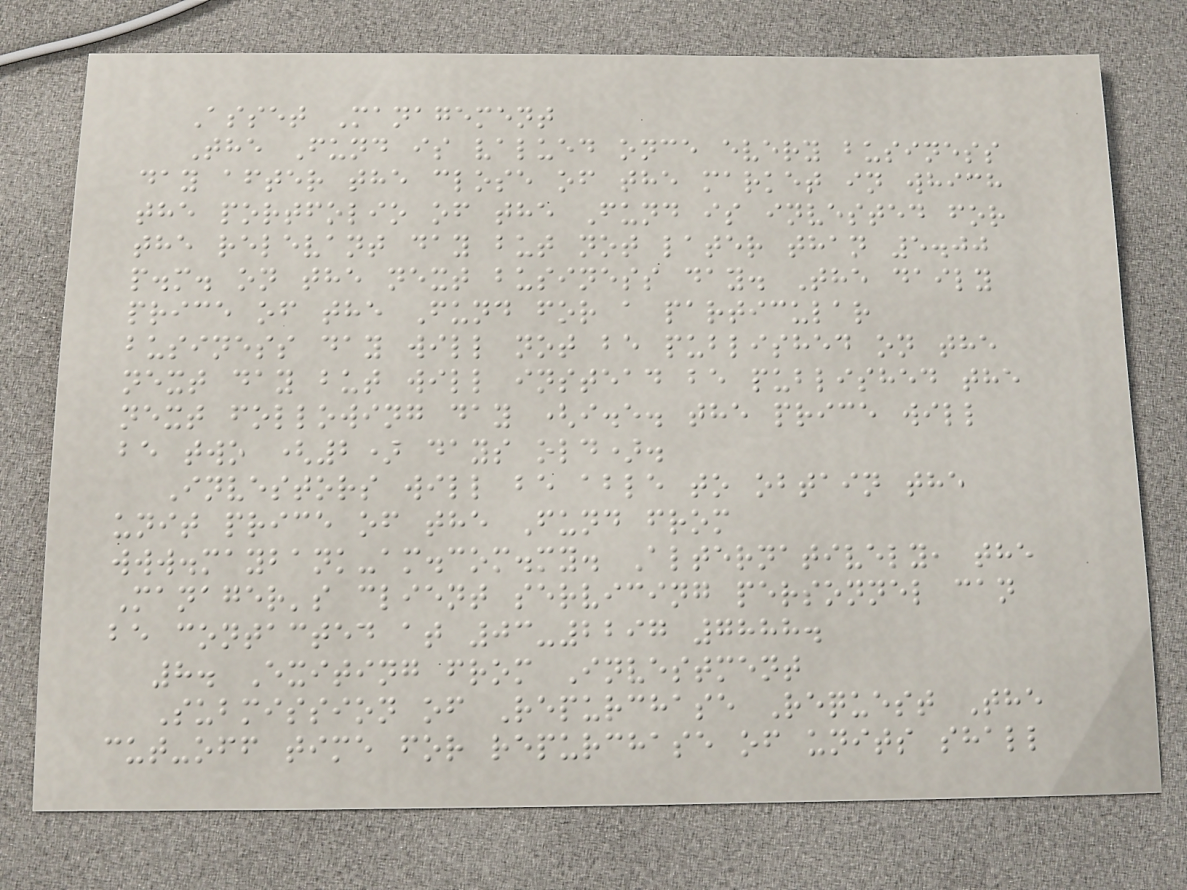Asset Management
The Fund is valued once every business
day after the close of the market in which
the portfolio of the Fund is invested for
the relevant day but not later than 5.00
p.m. on the next business day. The daily
price of the Fund for a particular
business day will not be published on the
next day but will instead be published the
next following day (i.e. the price will
be two (2) days old).
Investors will be able to obtain the
unit price of the Fund from
www.maybank-am.com.my. Alternatively, the
Manager's client servicing personnel can
be contacted at 03-2297 7888.
8. Exiting from Investment
Submission of Repurchase Request The
cut-off time for repurchase of units shall
